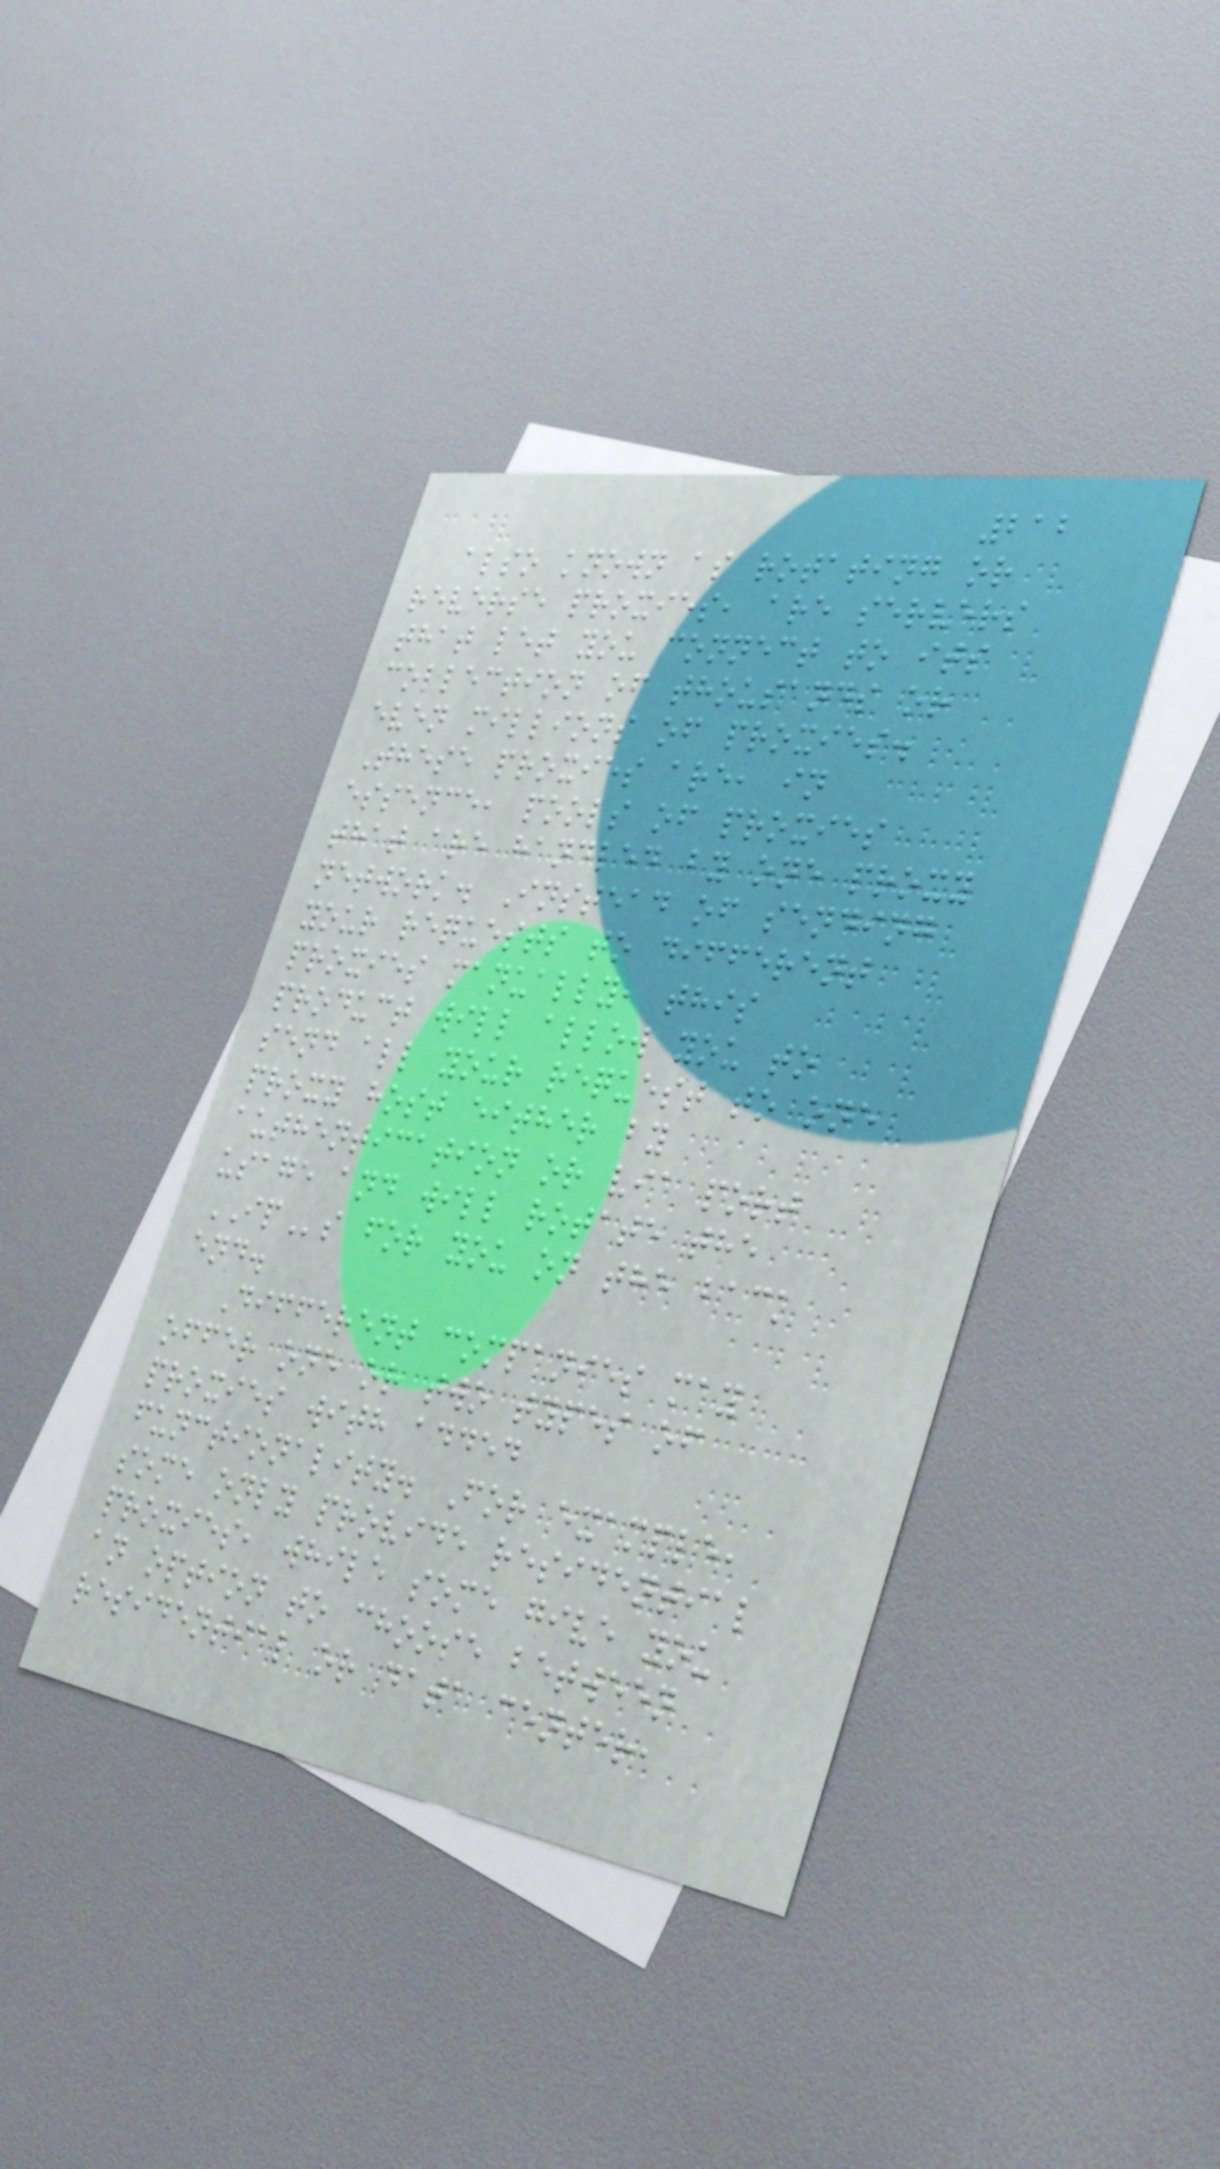212
also known as rotating or
reverse proxies, are servers
that let you connect to its
collection of thousands or
even millions of proxies.
These proxies are, in
essence, pools of proxies
that are handled by one proxy
network. Instead of sending
your requests to different
proxies manually, this
product will allow you to
send all your request to one
proxy host either by
authentication or via port
usage and will rotate the
IPs for you on the back
end.
Different companies may
offer one or two types of
proxies with added
functionality. For example,
some only provide residential
proxies, while some give you
an option to choose between
residential or data center,
